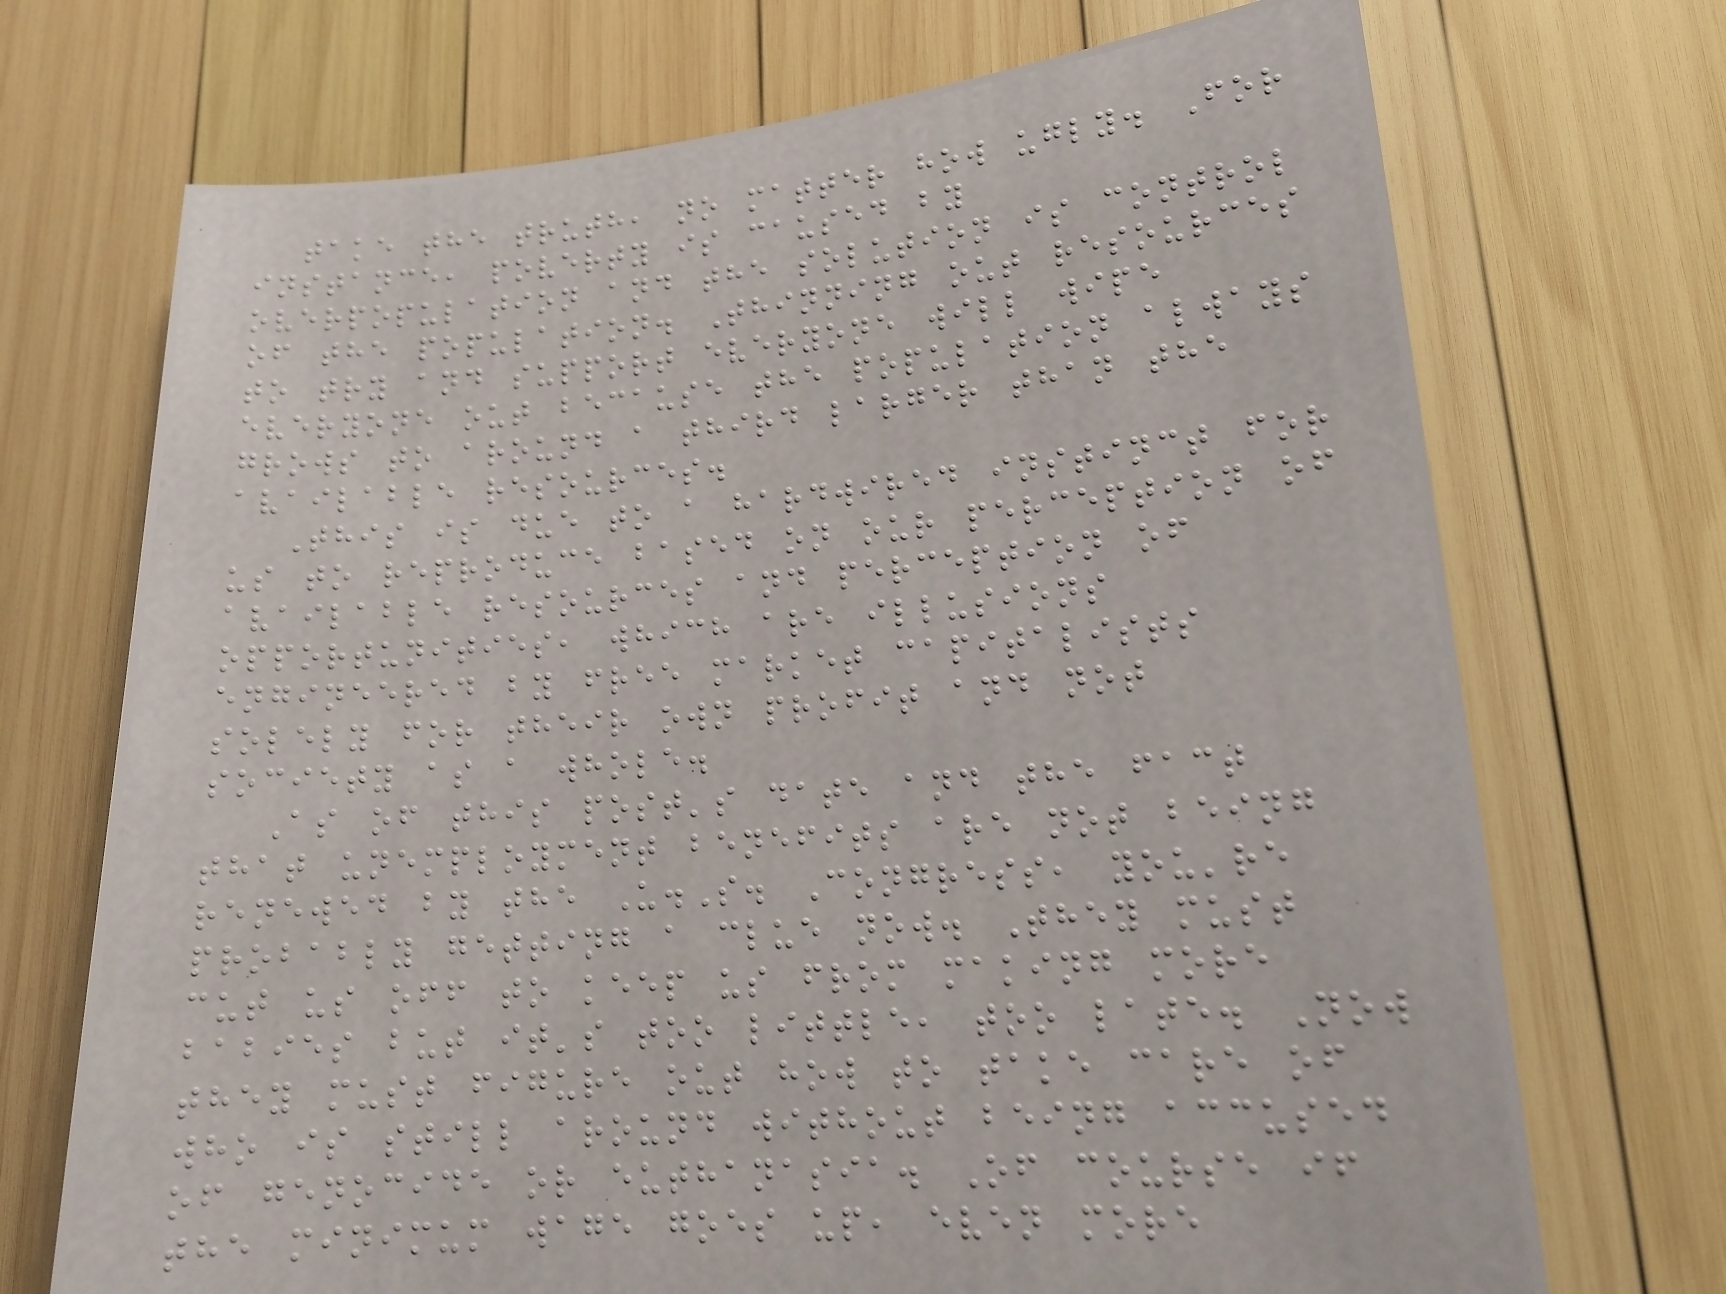take the truth, no matter how ugly. For
instance, poverty is caused by
overpopulation and the solution is control
of the population. Thinning out resources
to try and support everyone will wipe
everyone out because the population always
grows to around a third larger than the
available resources.
This is due to a hardwired instinct for
us to reproduce based on our perception of
available resources and perception of
opportunities, which are illusions
engineered by free market capitalists
solely for their own profit and not
society as a whole.
As of this post's date and the fact
that unemployment benefits are not being
renewed by the U.S. Congress, you're
probably getting a clue now. They must
cut us off to keep us from making more
babies but it's too little, too late. Now
they must figure out how to take care of
who is still around without being accused
of genocide or euthanasia. Of course if
the minimum wage goes up, even more
